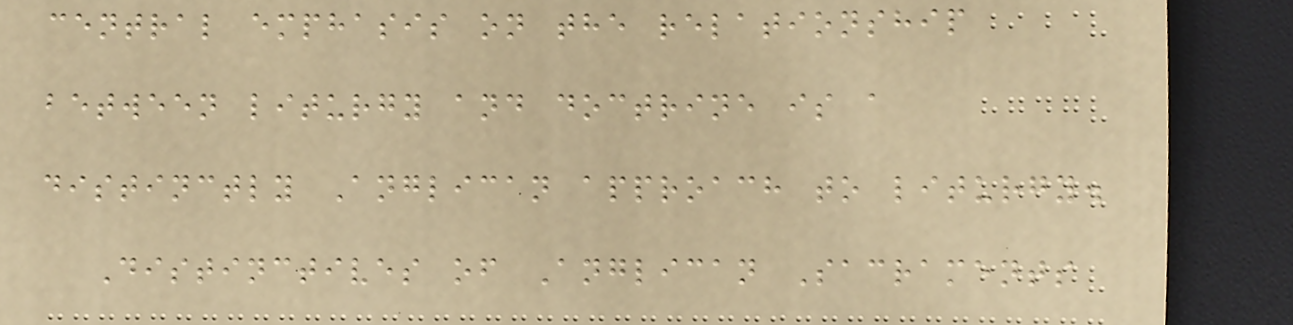central emphasis on the relationship
between liturgy and doctrine is a
distinctly Anglican approach to liturgy.
Distinctives of Anglican Sacraments
